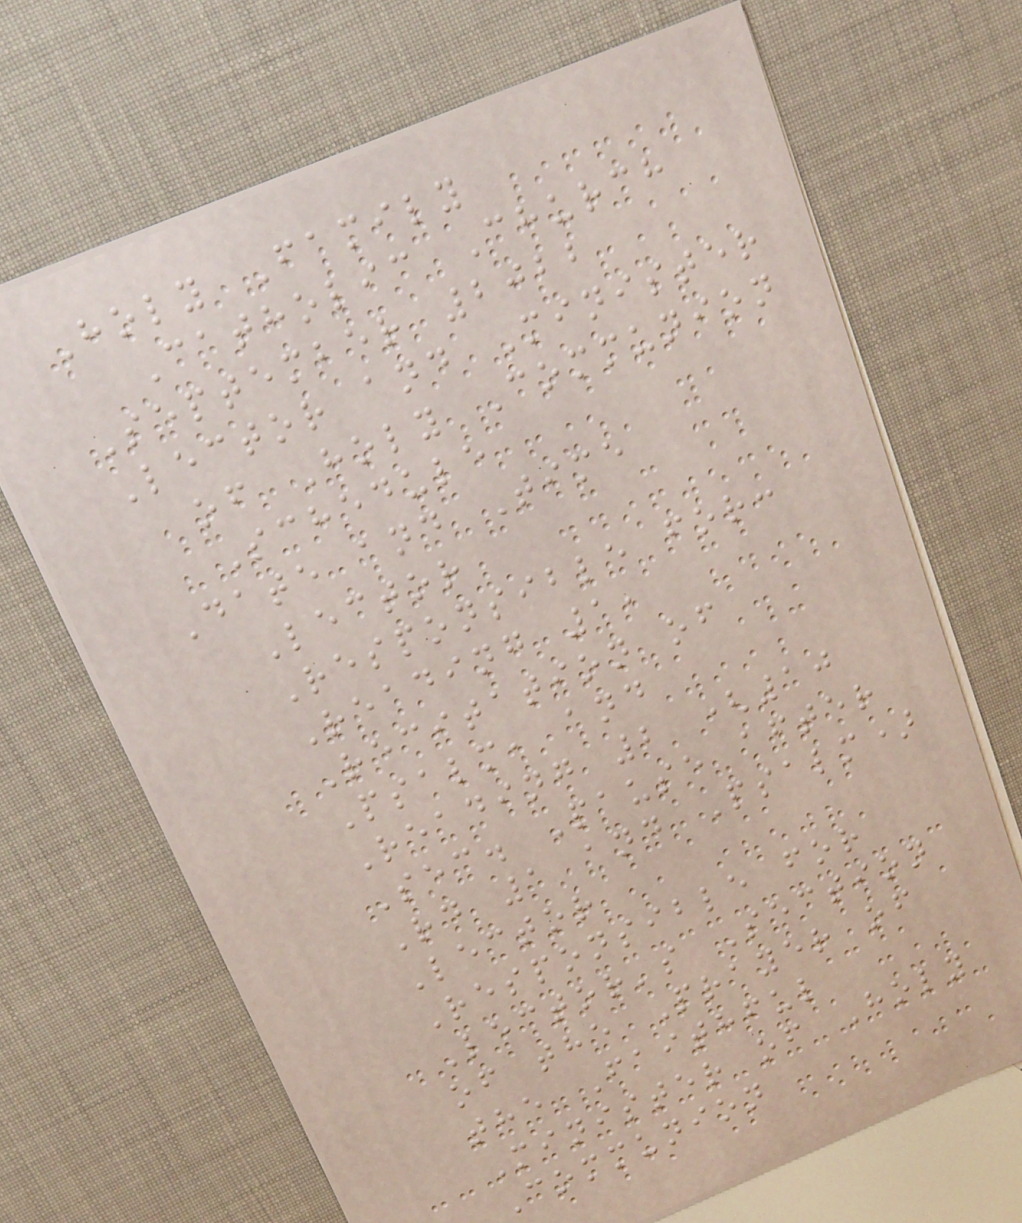Holy Family
Catholic Church
September 2022
Lector and Minister
of Holy Communion
Schedule
Date and Time
Lector
Responsible for:
Reading 1,
Recitation of
Psalm, and
Reading 2 (10
Sec. Pause after
Rd 1 and Psalm)
Lector
Responsible for
Lector's Section
of the Prayer of
the Faithful
Minister of Holy
Communion
